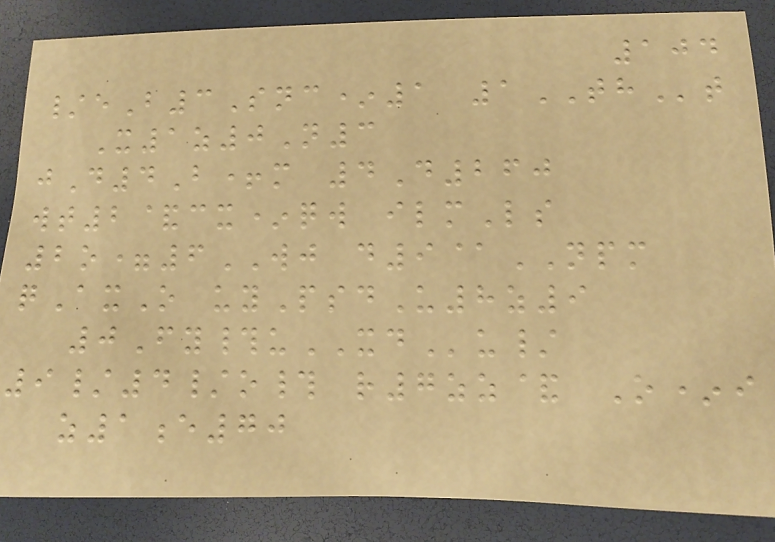104
/eB3Snc*1 1THt
X1z0N3
jD4B+m 4D260
wt2&cx*qw ilmLs
2o=6WJ d9@NPM
qAxO uyPsdU8z9
0Fy#uXDu/
9/4/o# r7zz& O*i
z1e70
